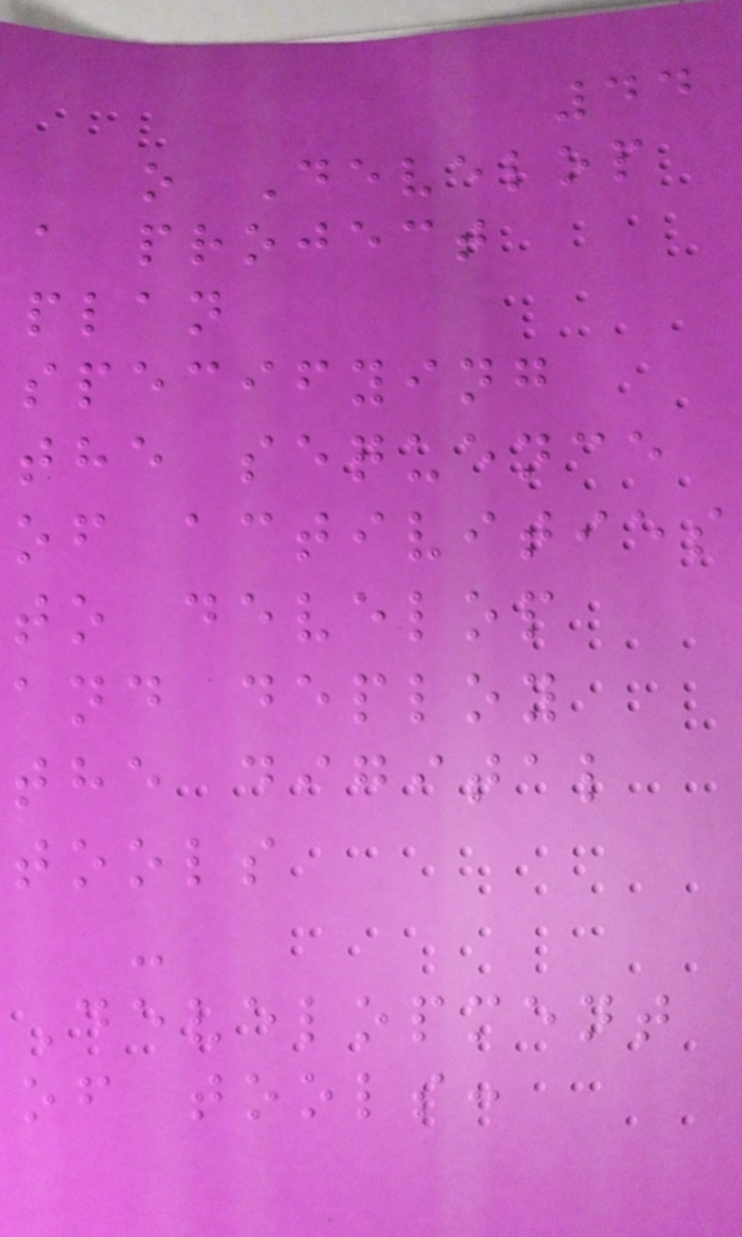44
o Develop
a project
plan
specifying
the sequence
of activities
to develop
and deploy
the digital
tools
-
Development
of tools:
